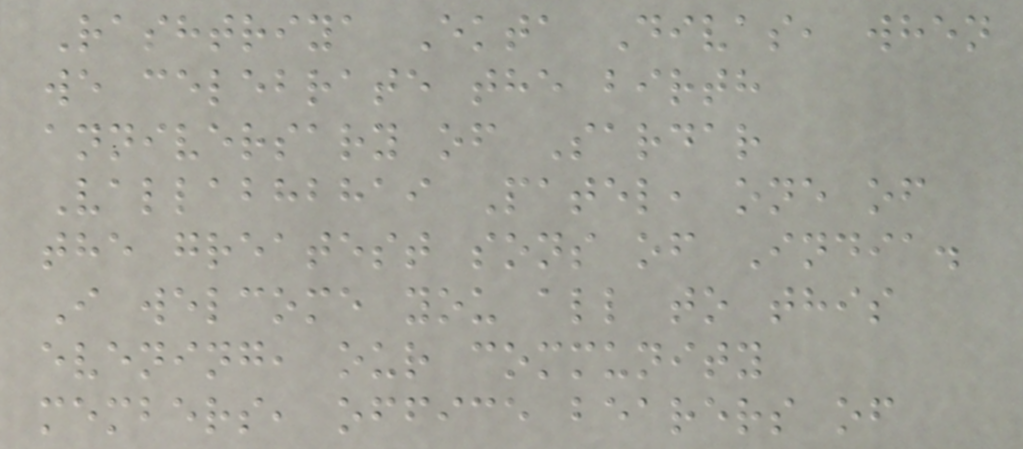Rashtriya Ekta Divas, when
we celebrate the birth
anniversary of Sardar
Vallabhbhai Patel, one of
the greatest sons of India.
I welcome you all to this
evening, our community
members, office bearers of
